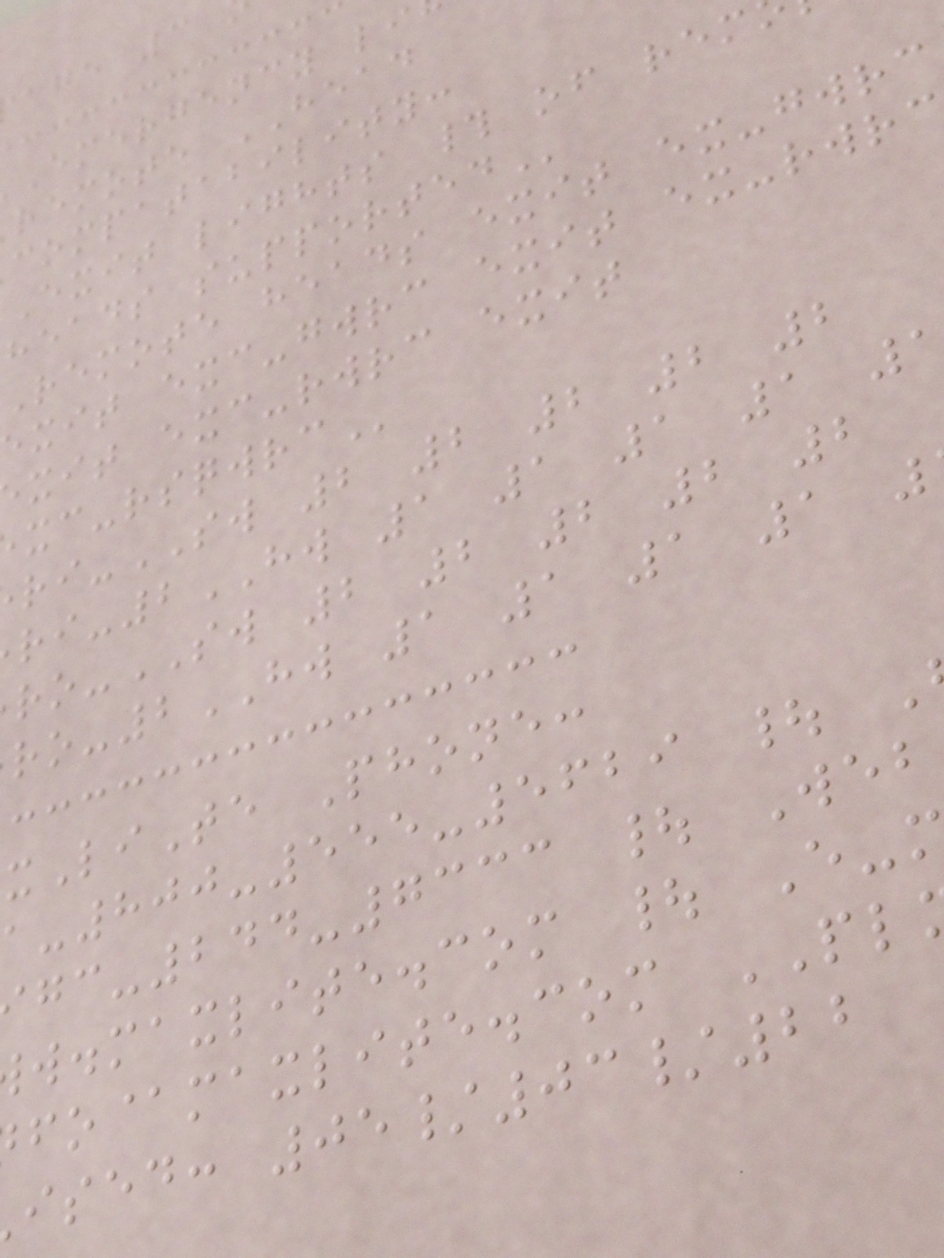age 3
emergency
remote HEAD
compatability:
exit lights # of
heads
remote heads exit ex-gwrc
xit exc-gwrc exit ex-rwrc
xit exc-rwrc exit
-SW 2 2 2 2 2
-2HW 1 1 1 1
-SW 2 2 2 2 2
-2HW 1 1 1 1
xLiTe Phone:
-800-555-5629 |
-244-7333 | Web
w.maxlite.com | E-
fo@maxlite.com PL
ised: 05/03/22
